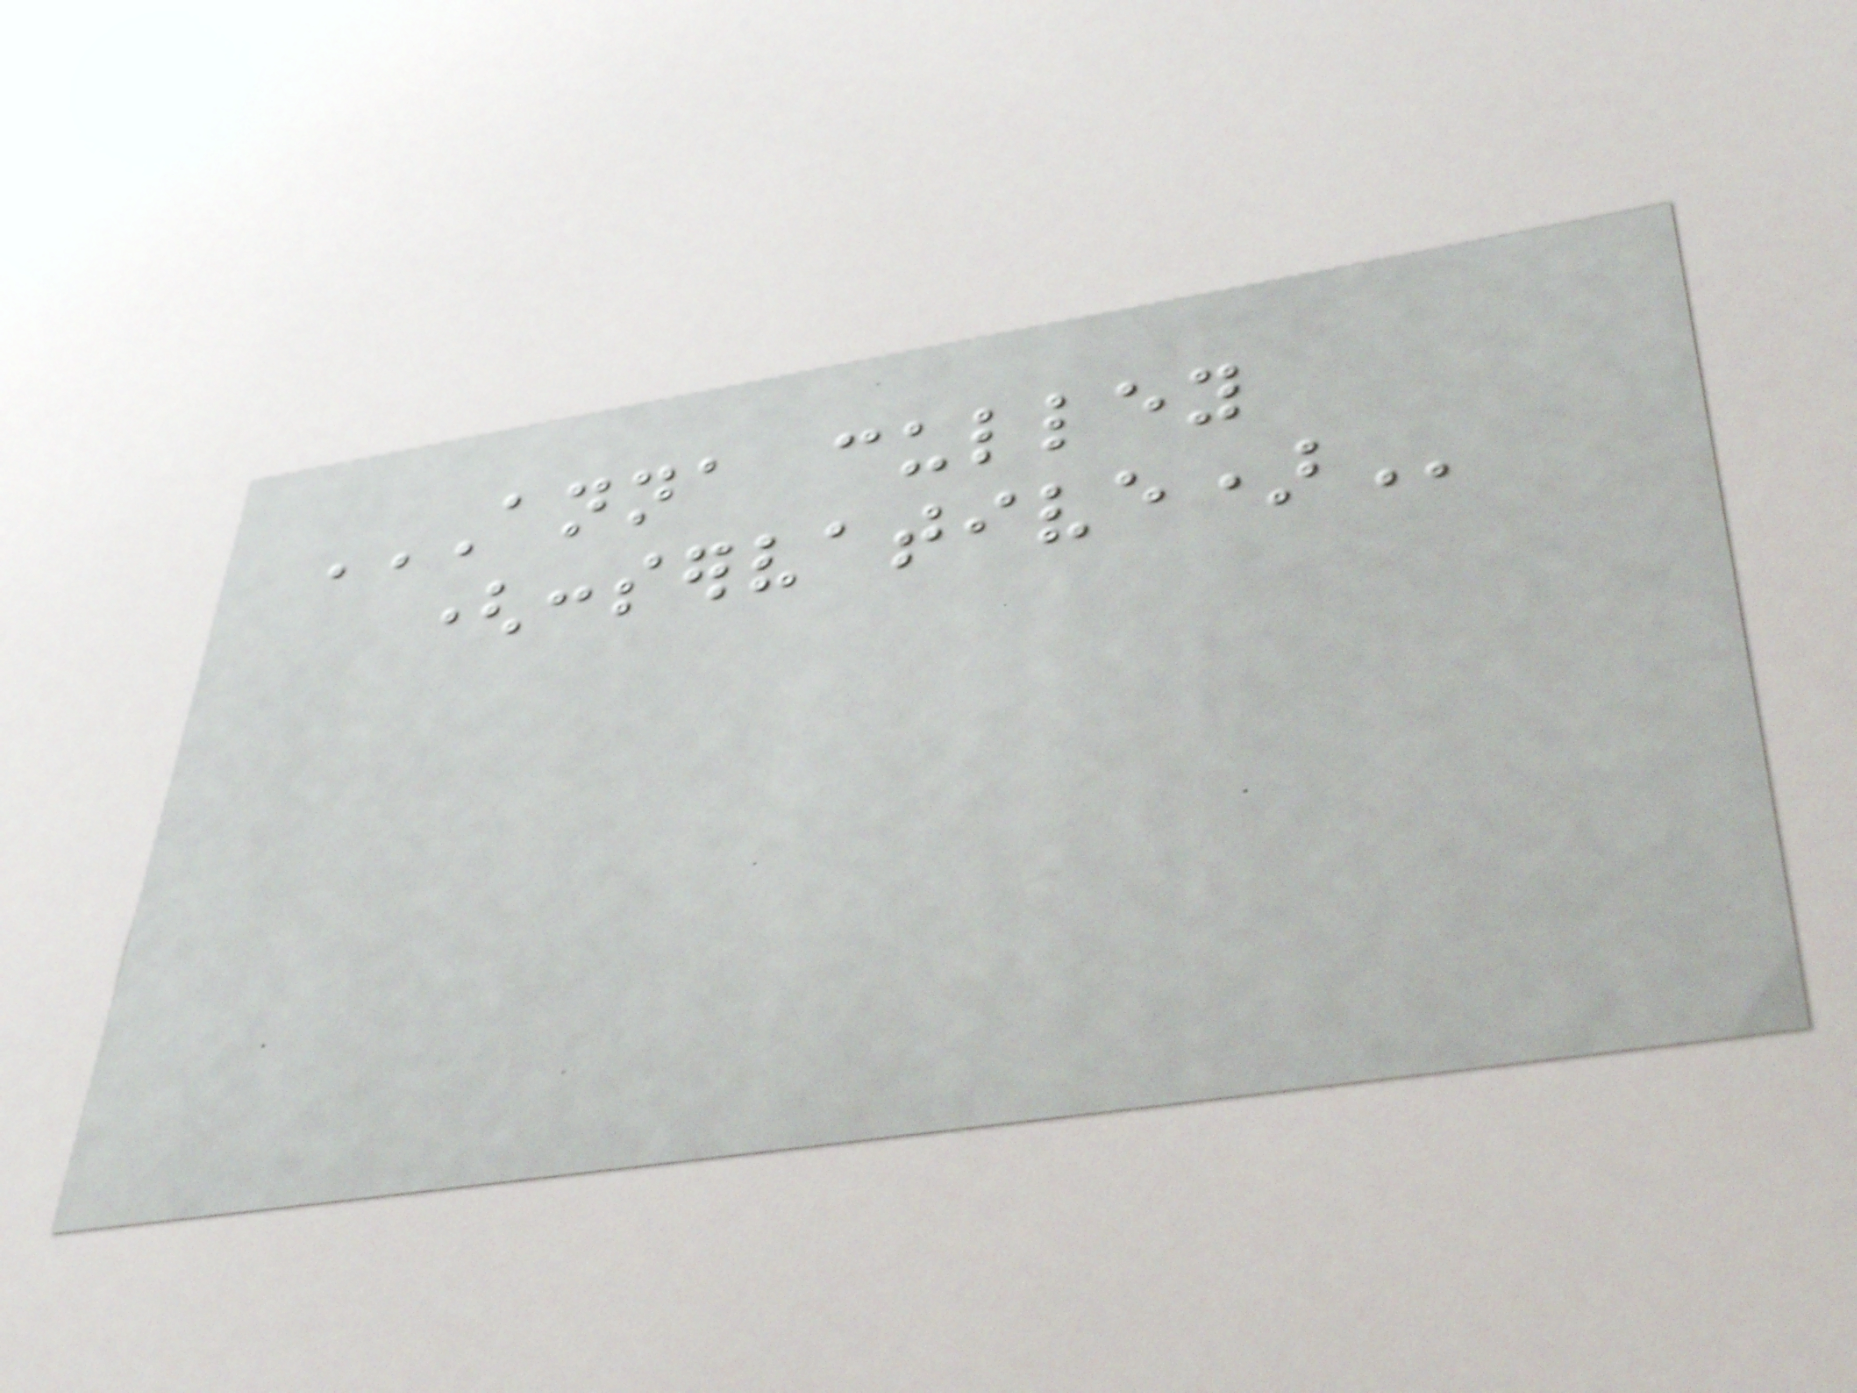ANNA CULLEY
(CONSERVATIVE)
